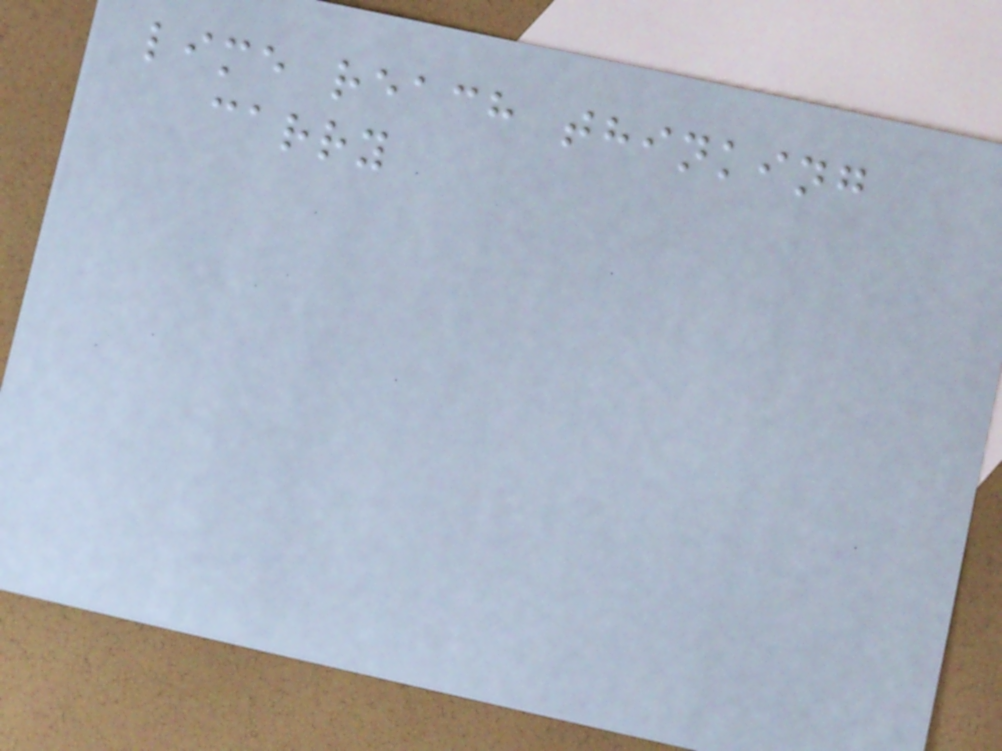lime reach thinking
carry
